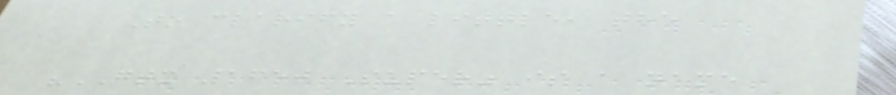To clarify a little, the
"GTX 1650 Super" is a name
